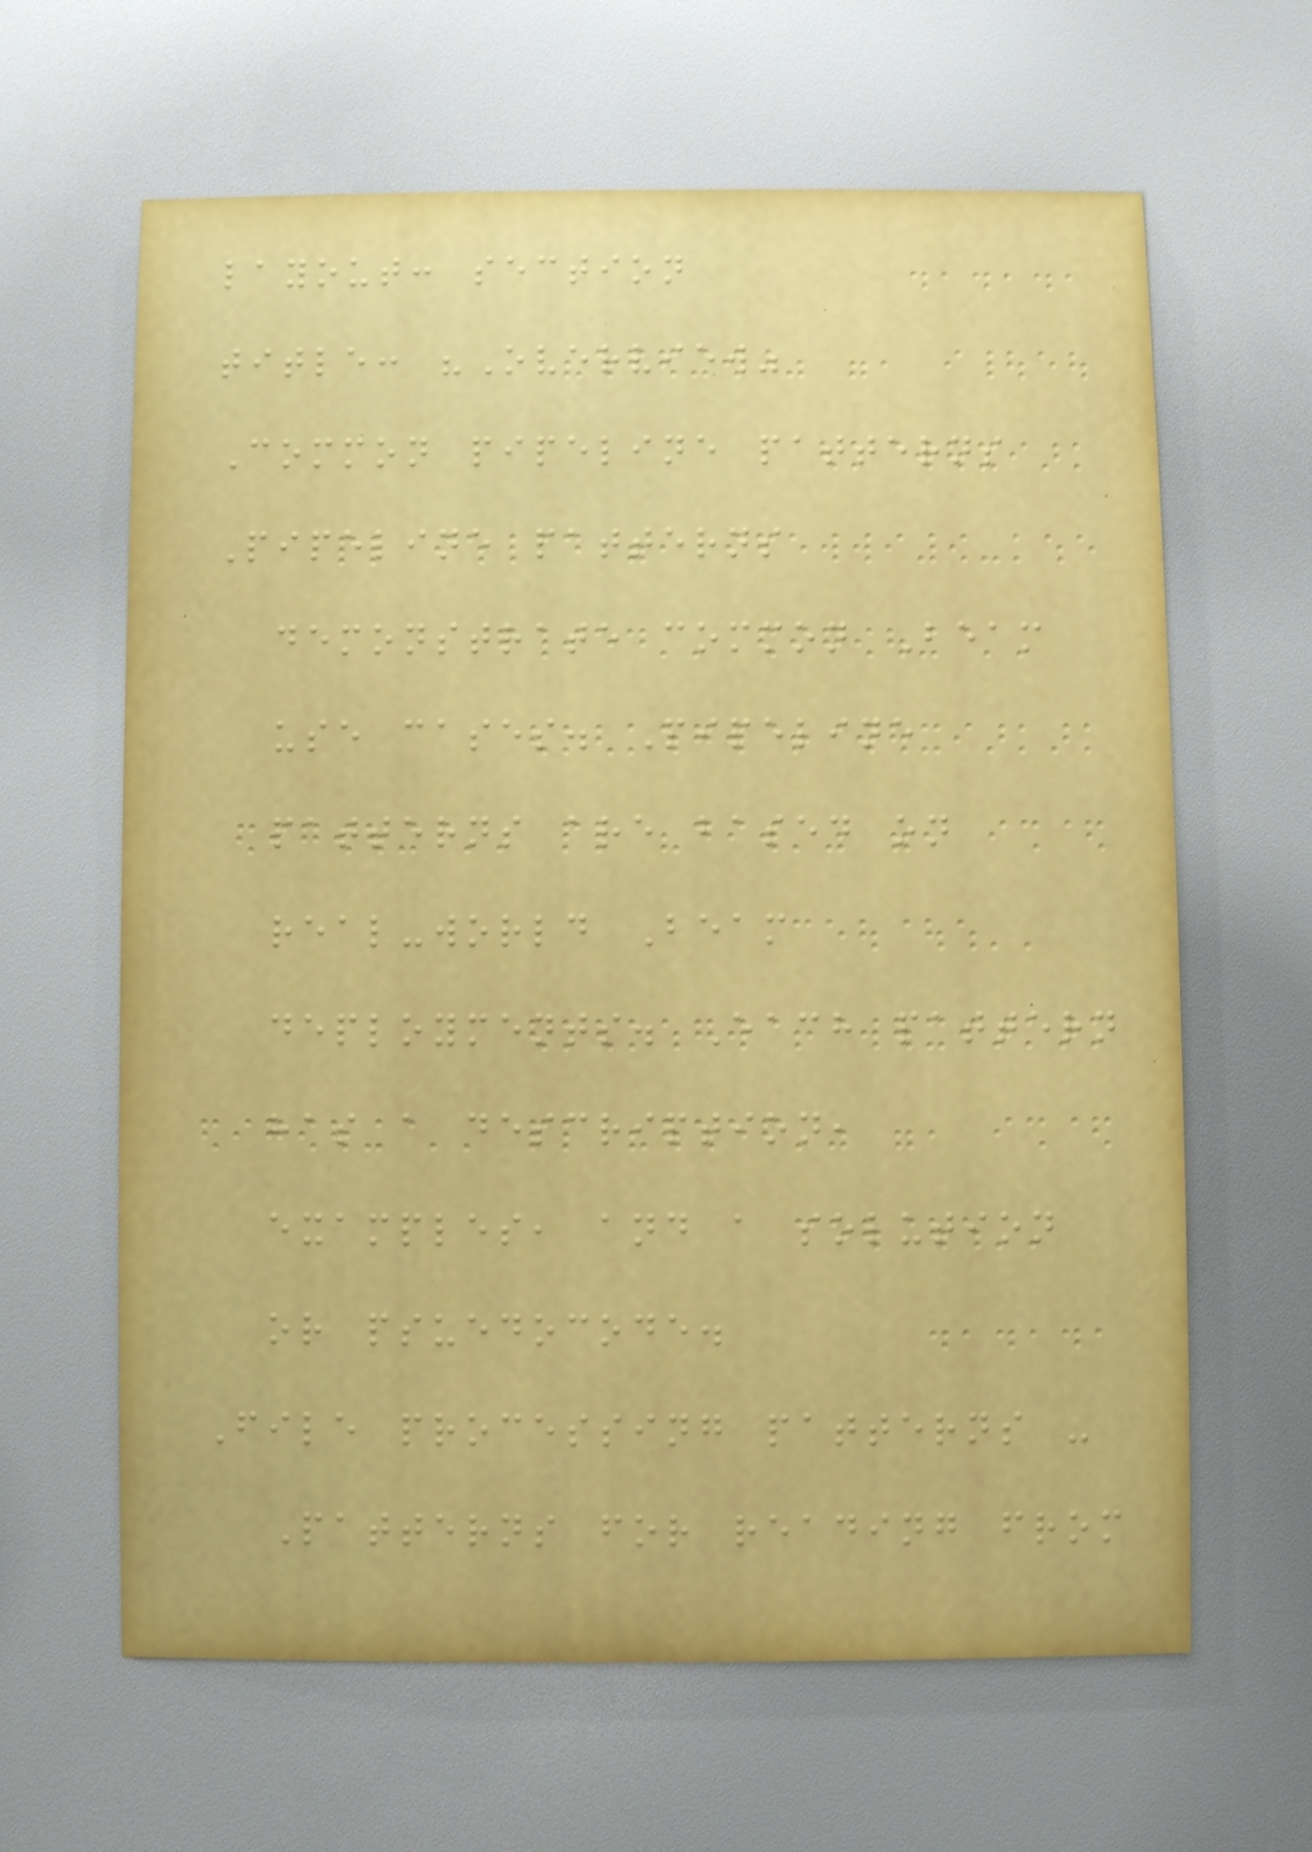layout: section
title: "Overview"
Common pipeline patterns
Pipeline patterns
demonstrate common Beam
use cases. Pipeline
patterns are based on
real-world Beam
deployments. Each pattern
has a description,
examples, and a solution
or psuedocode.
File processing patterns -
Patterns for reading from
